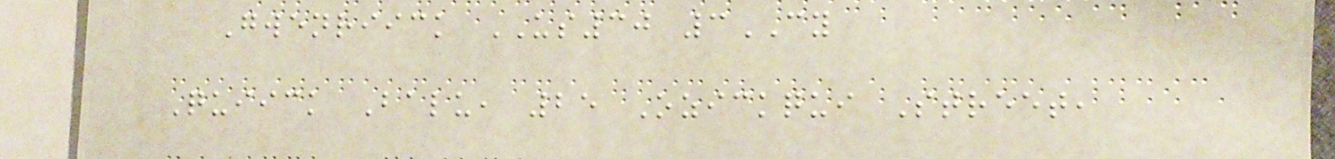Gwenriick US30 3CY
Quiick Balu, 25 Ozickqui Street,
